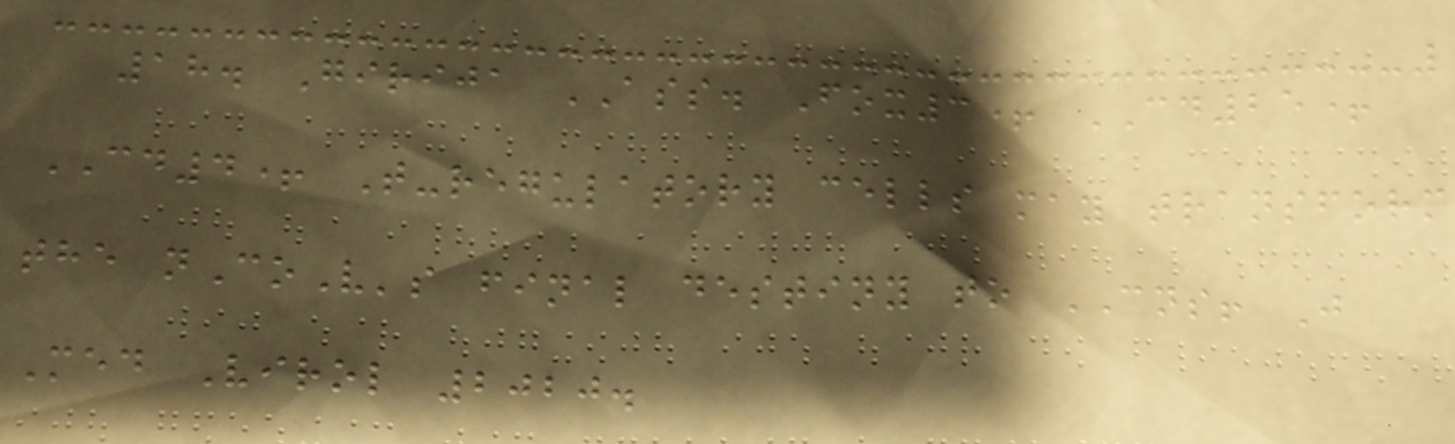18. Girija ASS. Fox3+ CD25+
CD4+ T-regulatory cells may transform
the nCoV's final destiny to CNS! J
Med Virol 2020.
